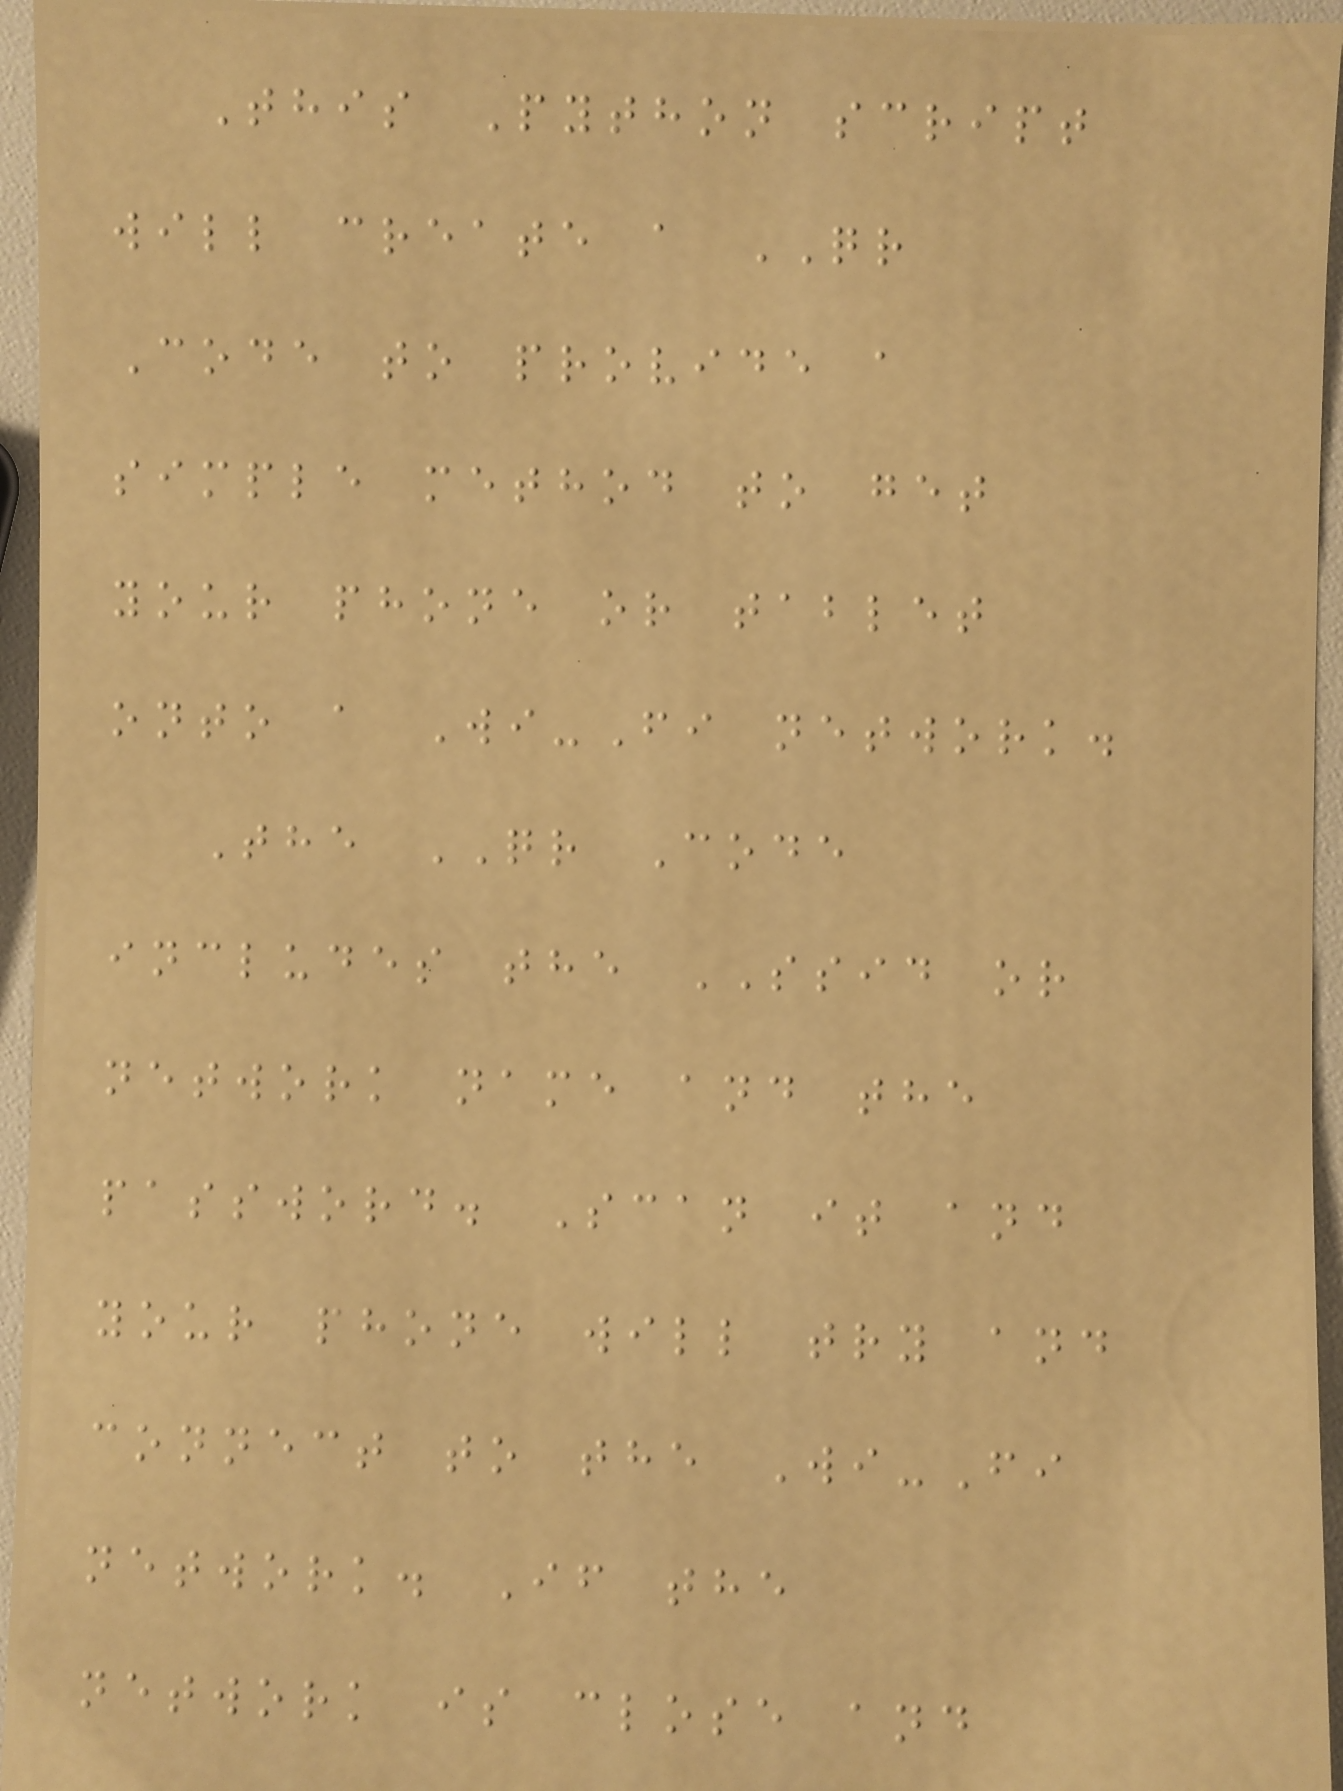This Python script
will create a QR
Code to provide a
simple method to get
your phone or tablet
onto a Wi-Fi network.
The QR Code
includes the SSID or
network name and the
password. Scan it and
your phone will try and
connect to the Wi-Fi
network. If the
network is close and
